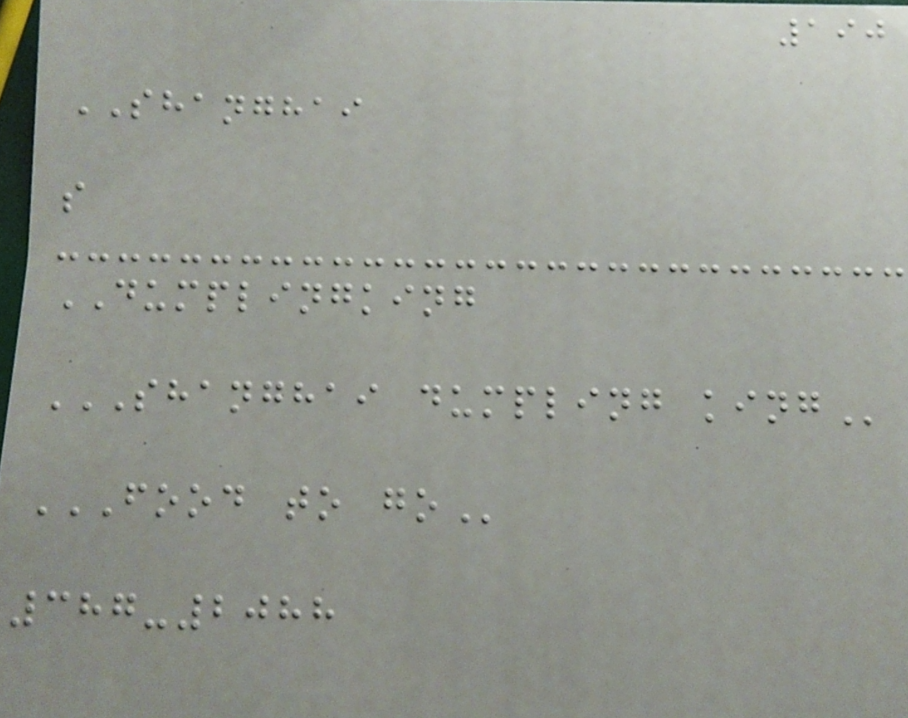190
SHANGHAI
s
DUMPLINGKING
SHANGHAI DUMPLING KING
FOOD TO GO
387-2088
